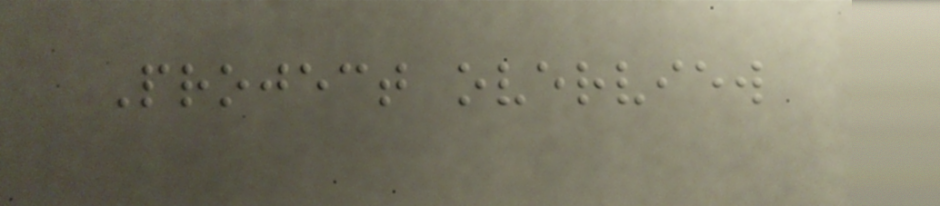Project overview
